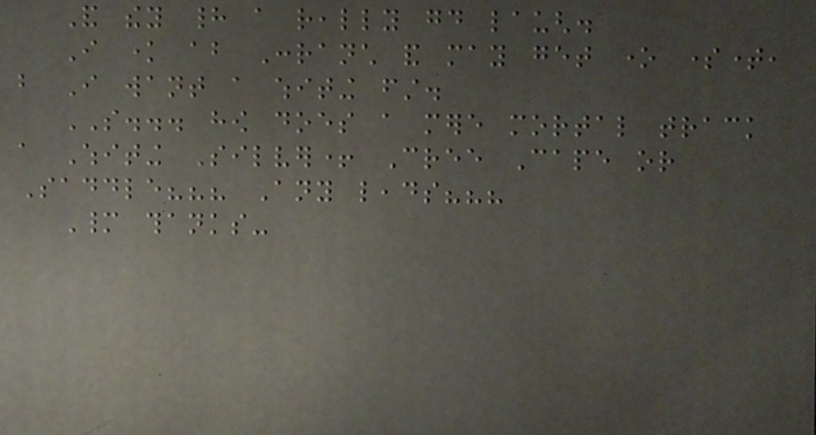And they had a really good laugh.
I know about Conranch and may get one sometime,
but I want a whiting first.
SO... how does a mere mortal track
a Whiting Silver+ Cree Cape or
Saddle??? Any leads???
Many thanks-
